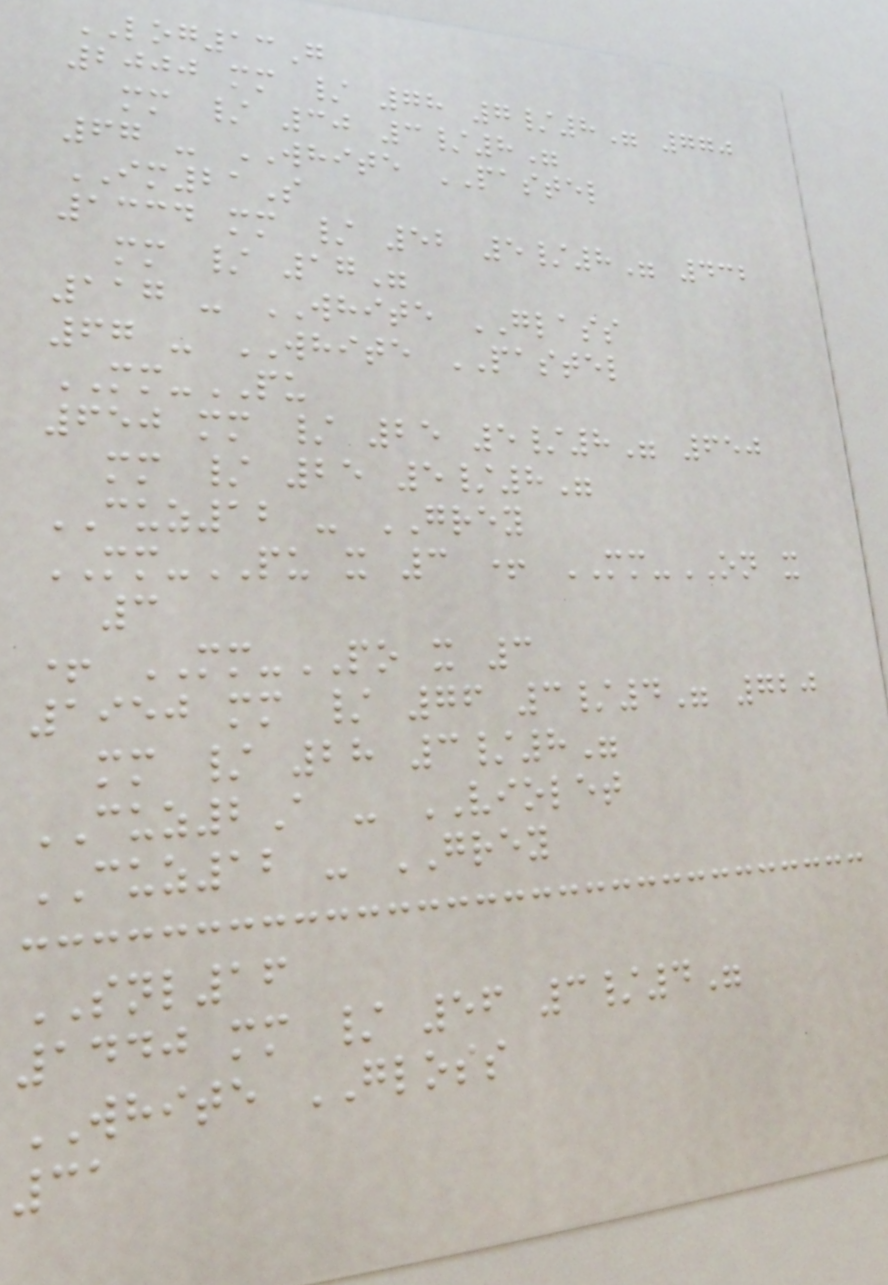LOG13G
2000 mm / 78 7/8" 770
mm / 30 3/8"
67 - WHITE PASTEL
IM21S
1334 mm / 52 5/8" 432
mm / 17"
117 - WHITE GLASS
67 - WHITE PASTEL
MM-PU
650 mm / 25 5/8" 650
mm / 25 5/8"
CUZ12 - GREY
MM-PU x 3 + MM-ON x
3
+ MM-PO x 3
1950 mm / 76 3/4" 720
mm / 28 3/8"
CUZ2A - VIOLET
CUZ12 - GREY
SNL16
1440 mm / 56 3/4"
WHITE GLOSS
31
